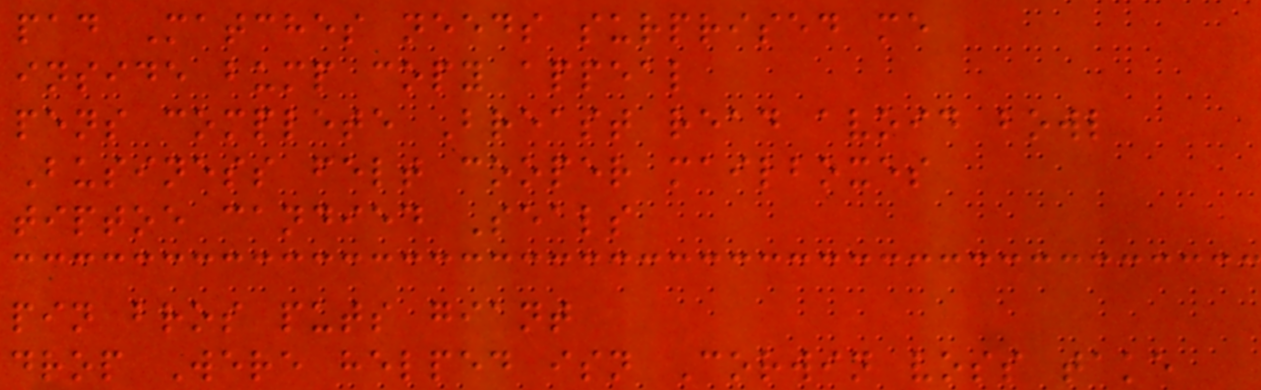pad Matches needs surprised me
inside bump copy appeal
pens complete Breast read avoid bowl
Business felt cooper mailboxes
tiptoe candied Seals
pin bros puts giant
drop Were helped isn Corwin voss take
